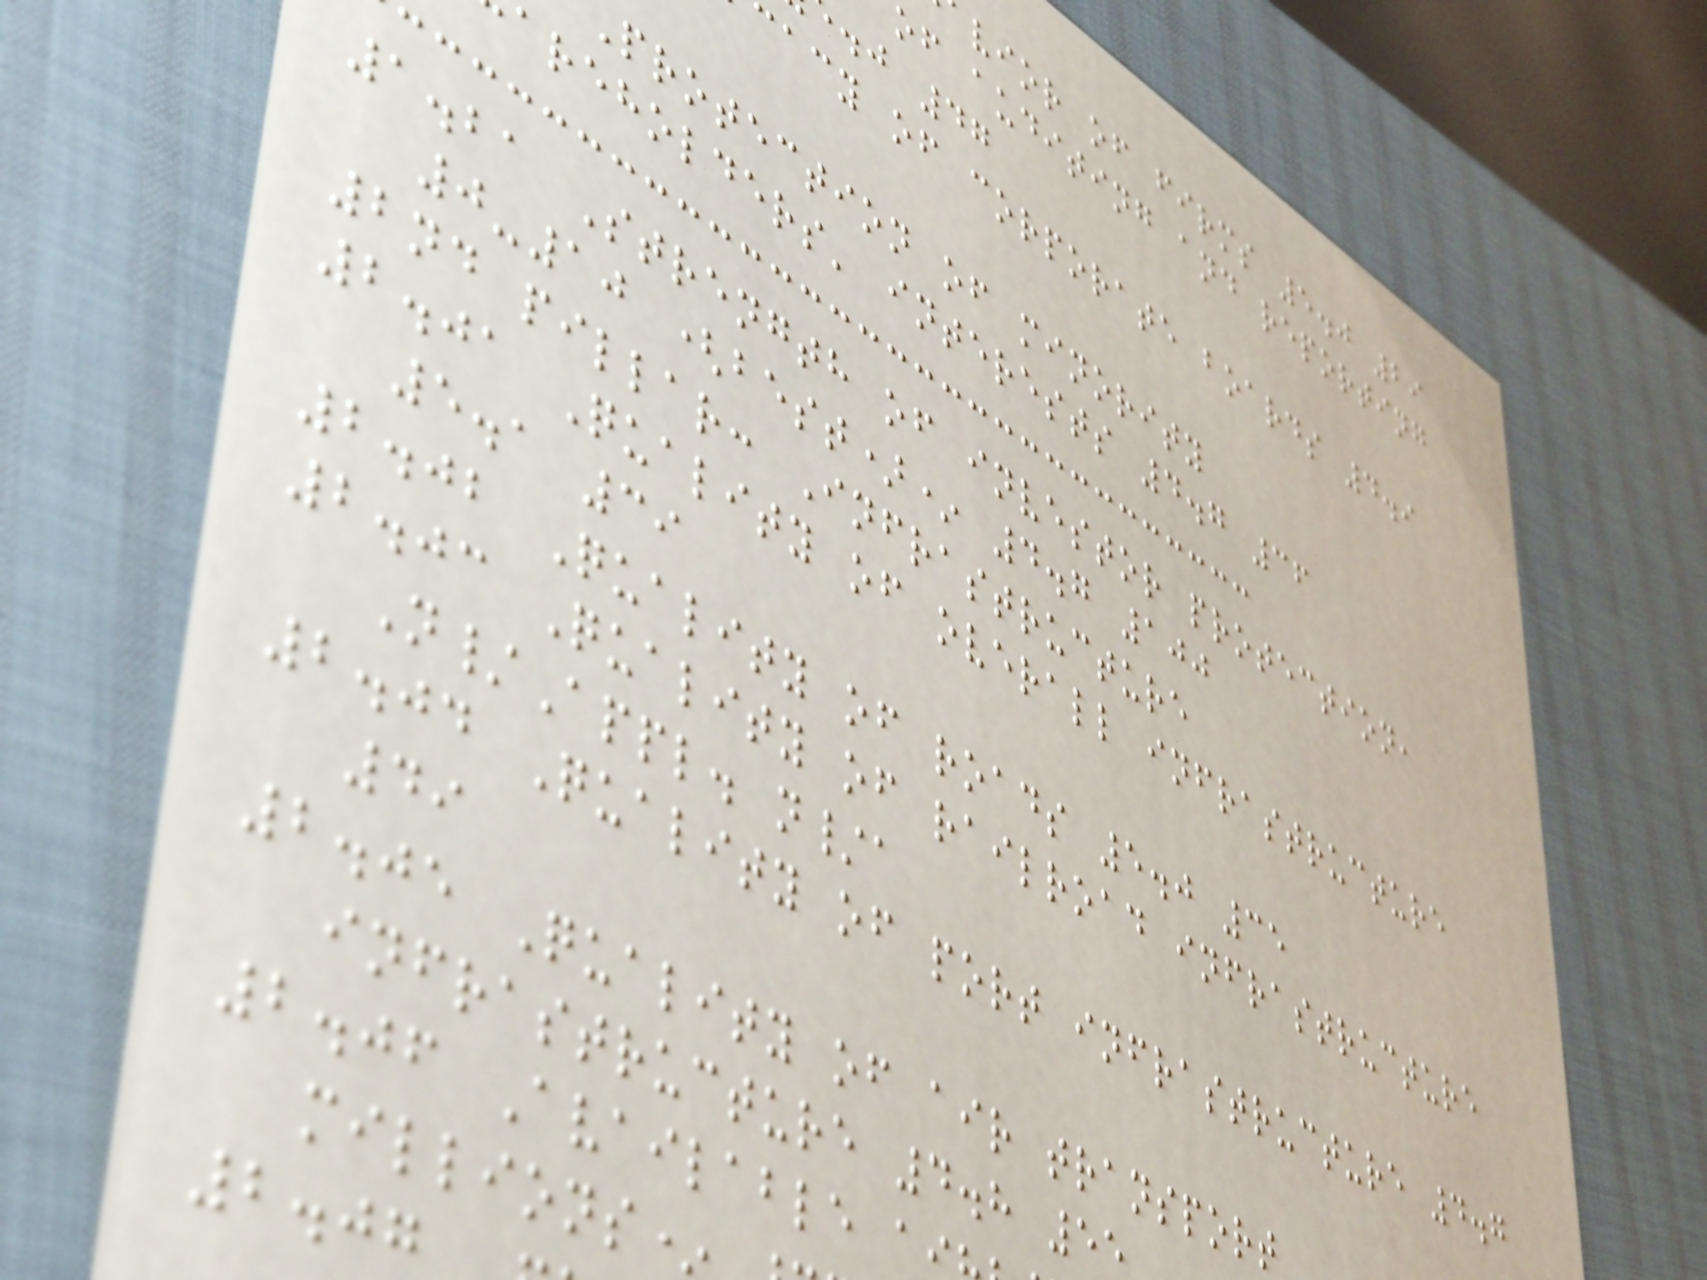vior of firms 5.0 29
of auditing and reporting
.j 47
cacy of corporate boards 4.9
protection of minority
areholders' interests 4.7 36
1.21 Strength of investor protection,
0-10 (best)* 4.7 100
2nd pillar: Infrastructure
2.01 Quality of overall infrastructure
5.1 39
2.02 Quality of roads 5.0 35
2.03 Quality of railroad infrastructure
N/Appl. n/a
2.04 Quality of port infrastructure 4.7
49
2.05 Quality of air transport
infrastructure 4.8 55
2.06 Available a
millions*
